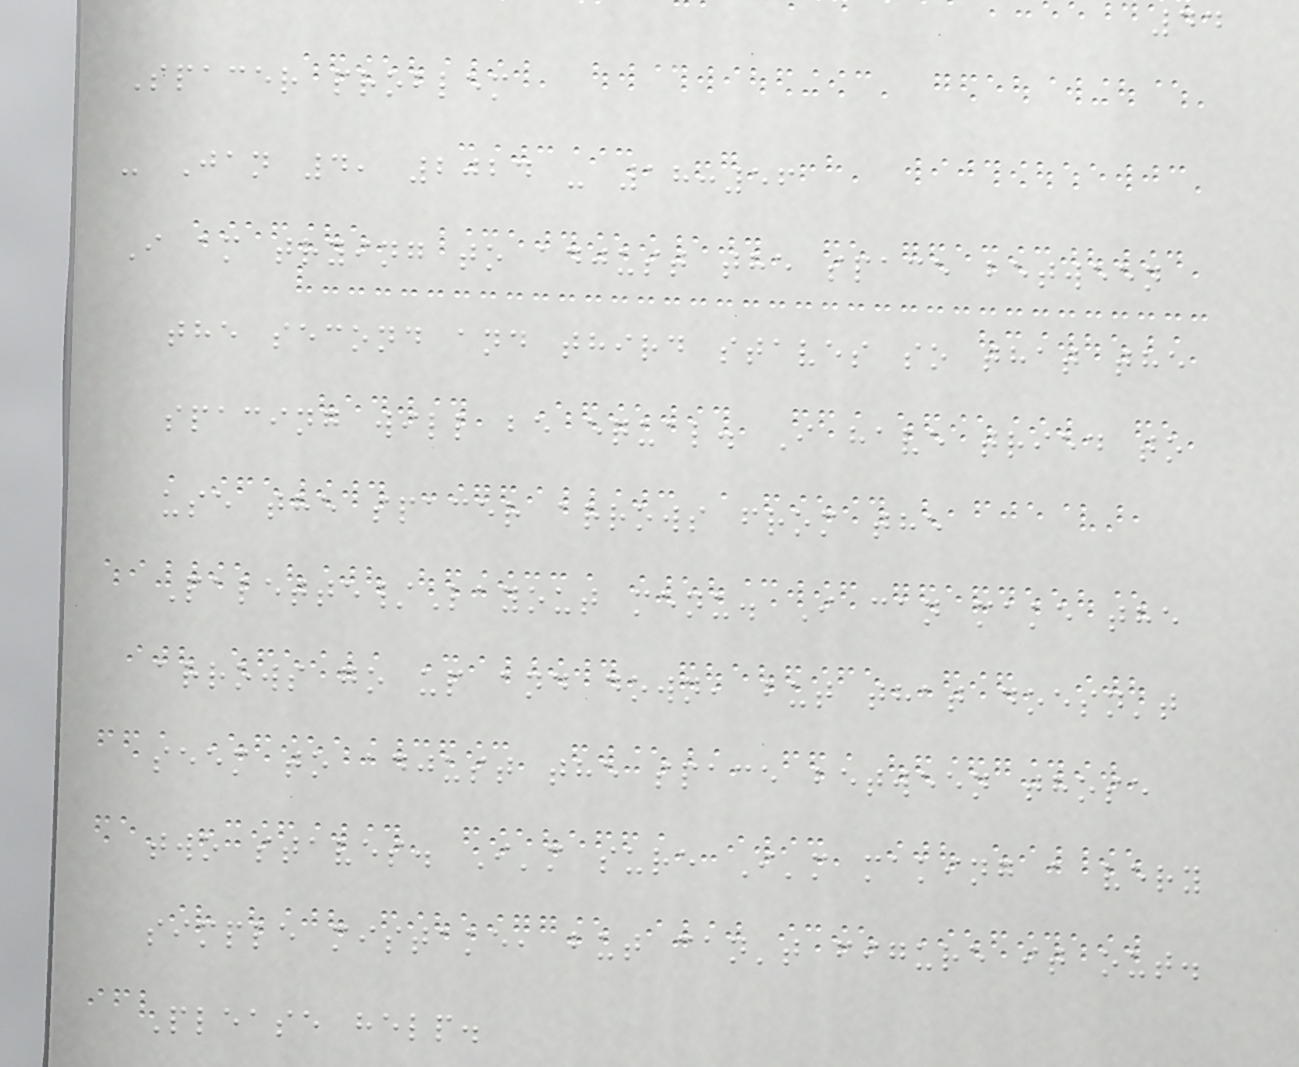44
Spacer problem
- Jan 4, 2024 - 18:56
I am trying to adjust the space between
the second and third staves so that the
spacing will be equal. I have tried to
use the spacer arrows from the
Palette/Layout menu. I can make the
arrows go up and down, but that doesn't
seem to adjust the space between those
two staves. I'm sure I'm making a very
simple mistake, but can't figure it out.
Please help.
